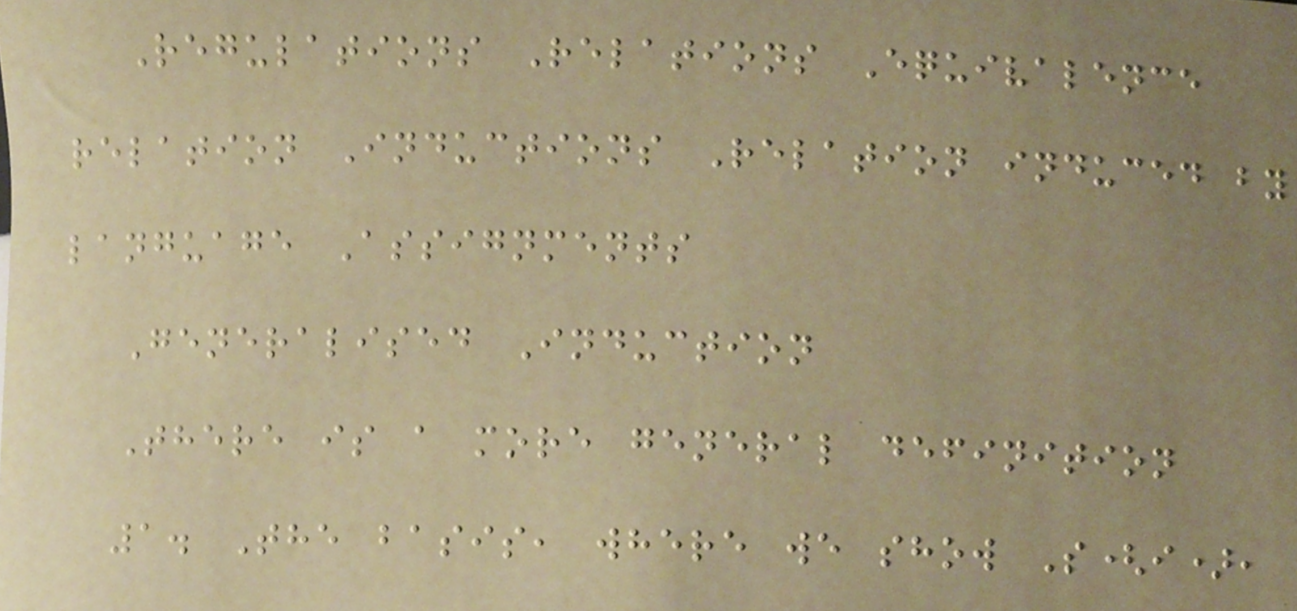Regulations Relations Equivalence
relation Inductions Relation induced by
language Assignments
Generalised Induction
There is a more general definition
1. The basis, where we show S(i),
